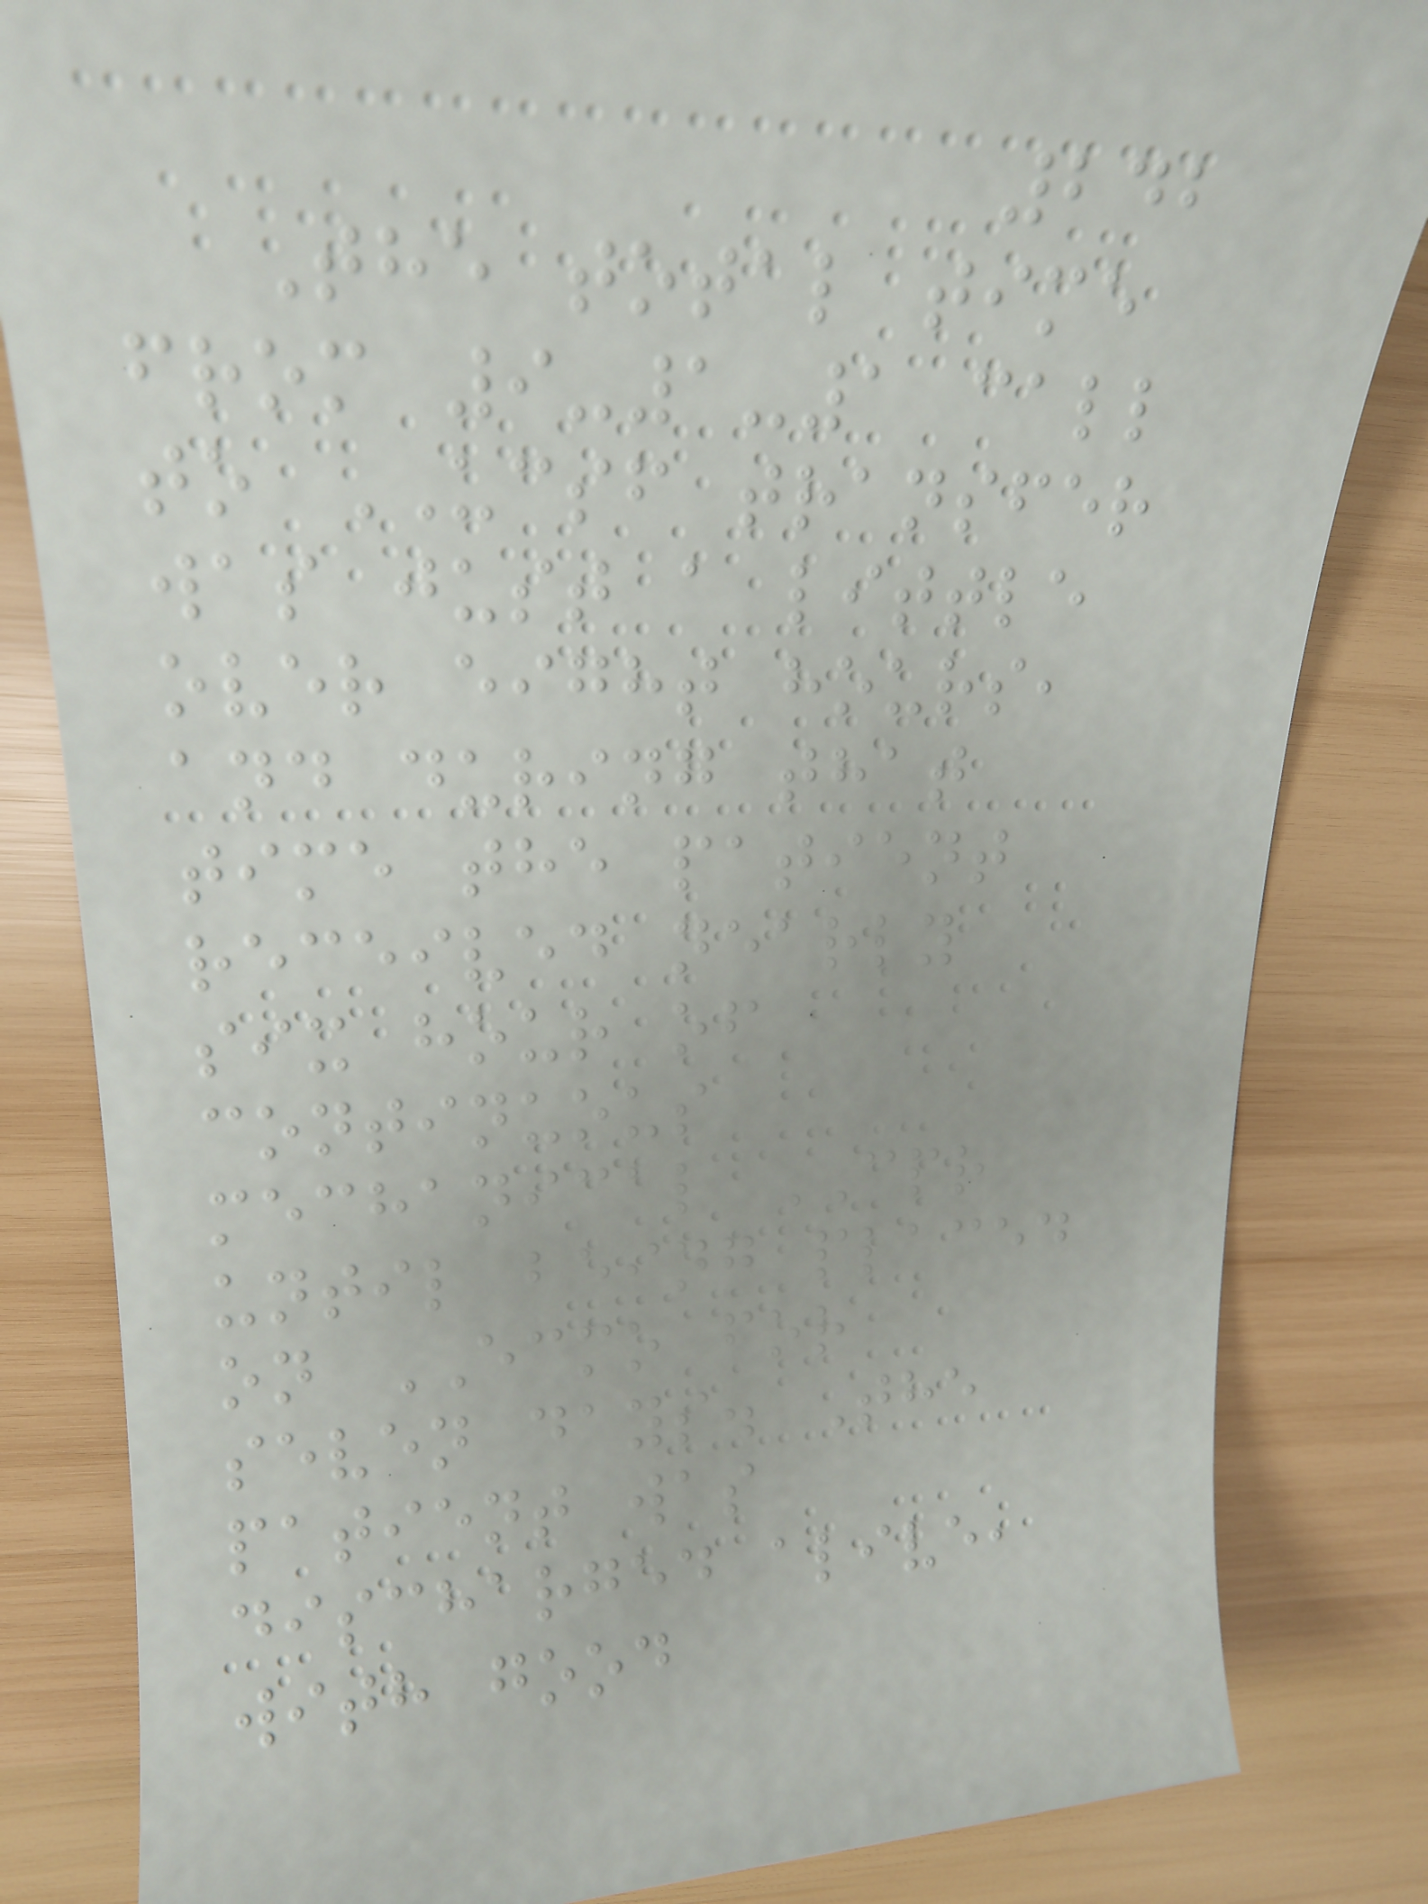242
The total time
from 9-1-1 call
to UCSF transfer
was just a little
over eight hours,
and during that
time the patient
received nearly
six hour of
continuous
mechanical CPR
until being placed
on ECMO for
seven days. The
patient was
discharged alive,
with good
